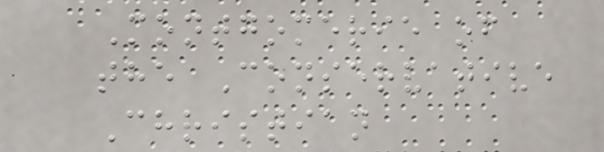Montgomerie of
the Conservative
Christian
